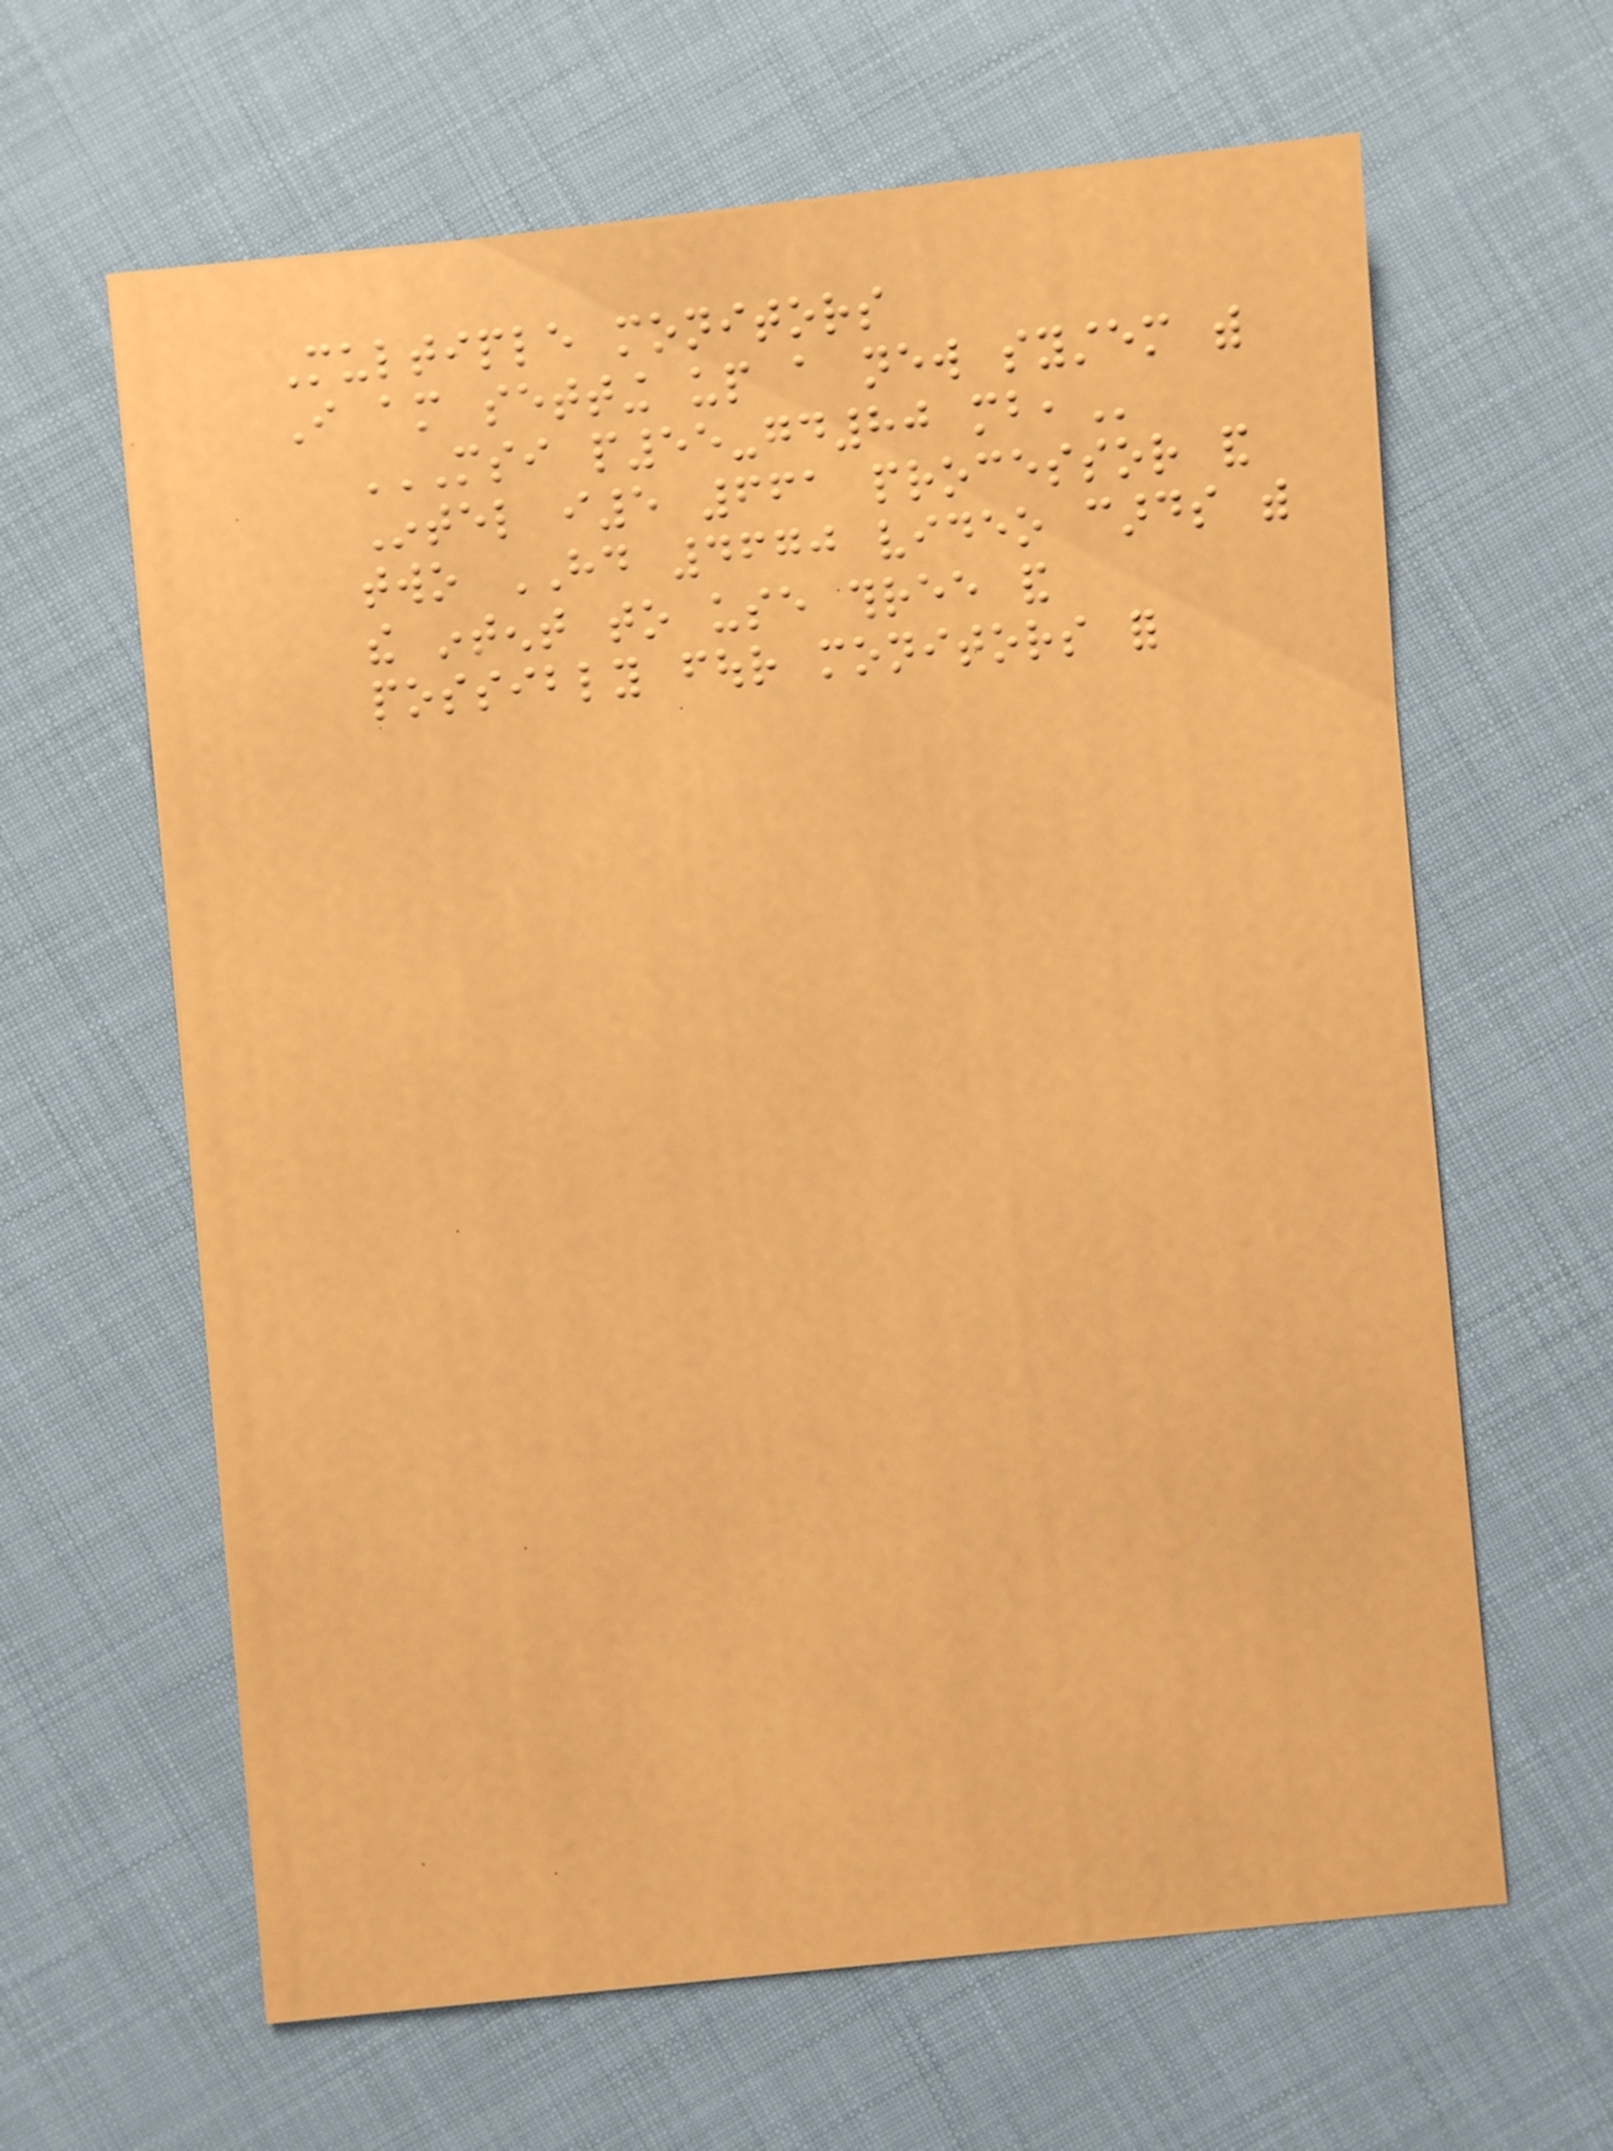Multiple monitors
I am setting up a new system with
MSI P55-GD80 MB,
Intel i5 661 processor and
two HD 4670 video cards with
the intent to use three and
possibly four monitors for
